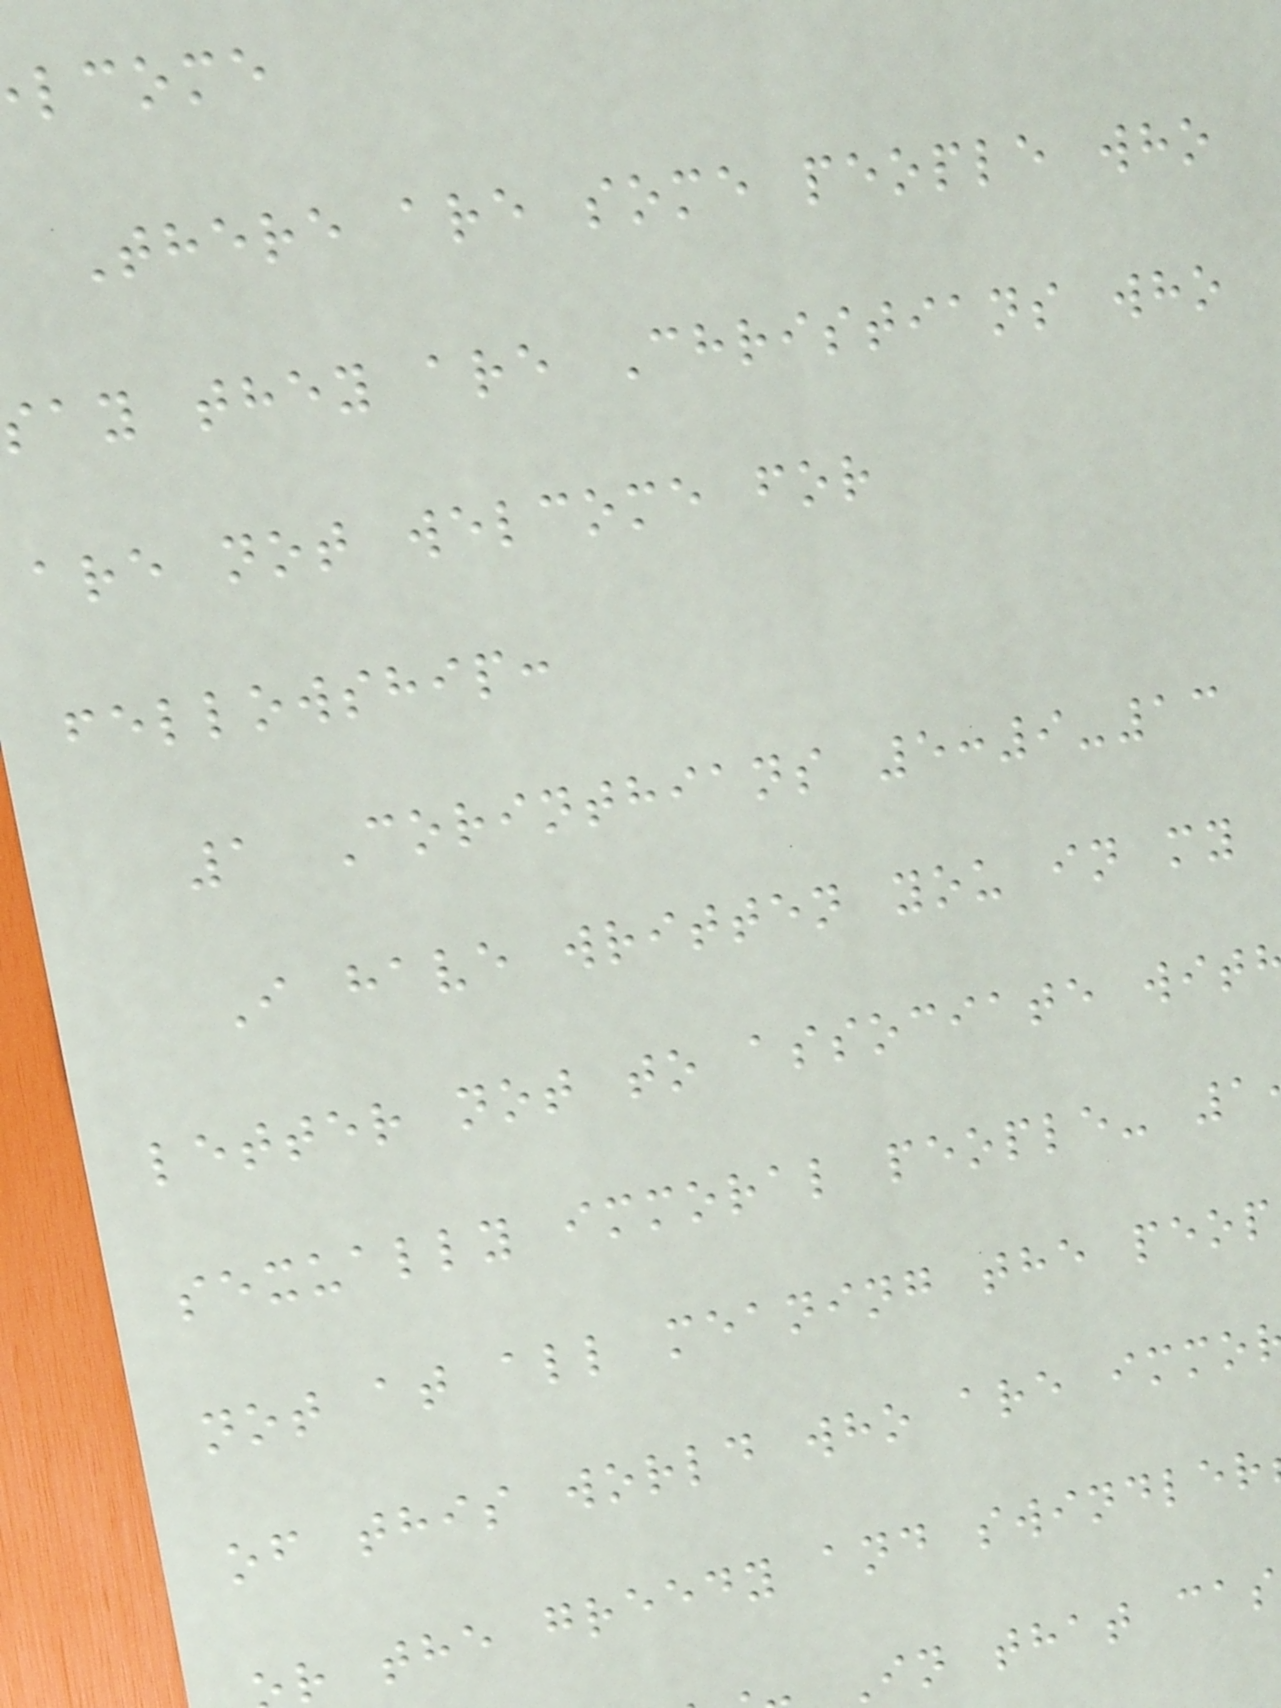lcome
There are some people who
ay they are Christians who
are not welcome for
fellowship:
1 Corinthians 5:9-13
I have written you in my
letter not to associate wit
sexually immoral people- 1
not at all meaning the peop
of this world who are immo
r the greedy and swindler
In that cas
